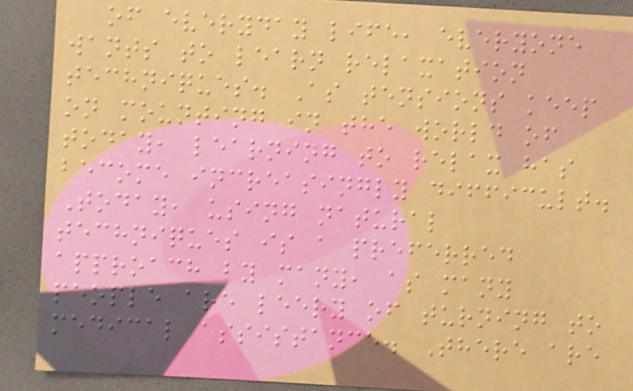of everyday life, everyone
wants to learn relaxation
techniques. As tensions keep
on mounting in the world of
today, learning to relax has
become increasingly difficult.
Today, using natural
techniques is a preferred
approach by many, as many
people are leery of turning to
medical assistance. There are
